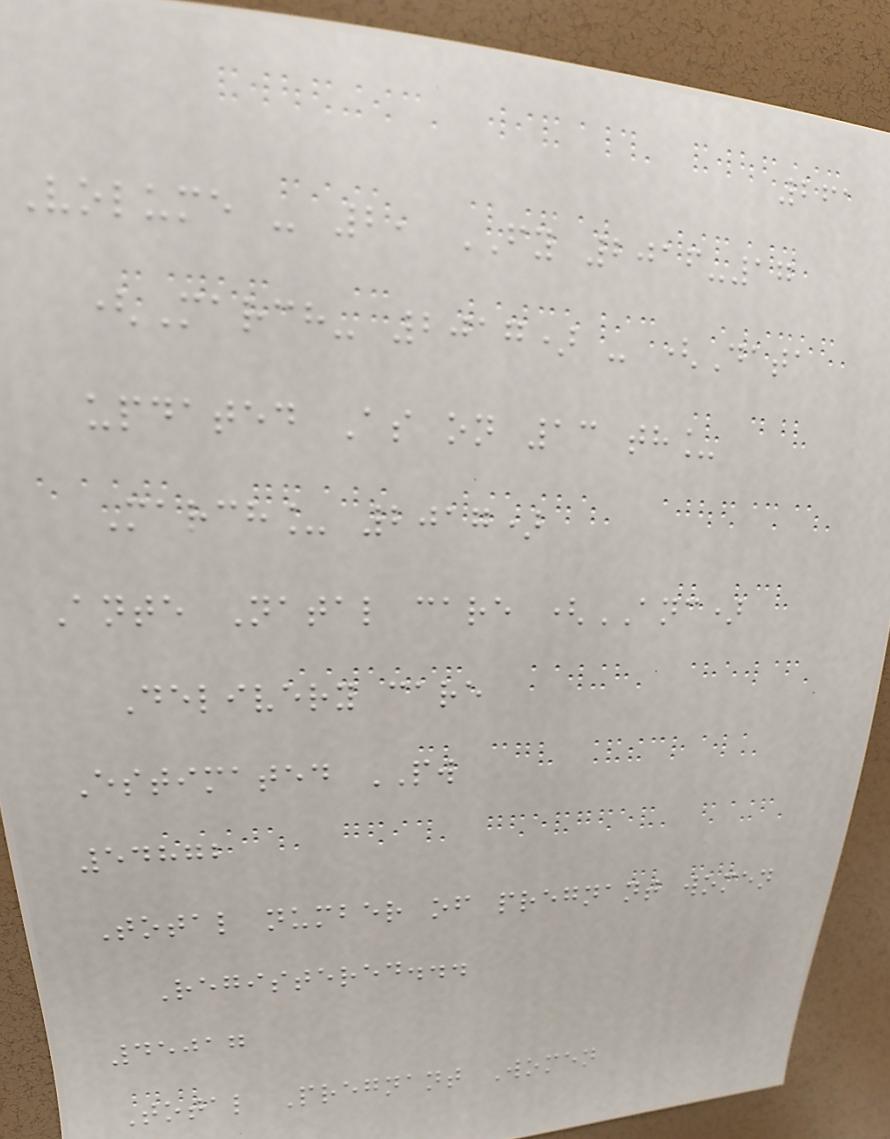261
Volume - 2, FY 2016-17
(March- 2017) - (Data
updated As on 13 th_
March_ 2017)
Ante Natal care (ANC)
Delivery care
Estimated PW
54872
Total number of pregnant women
Registered...
45017
Total Pregnant Women
